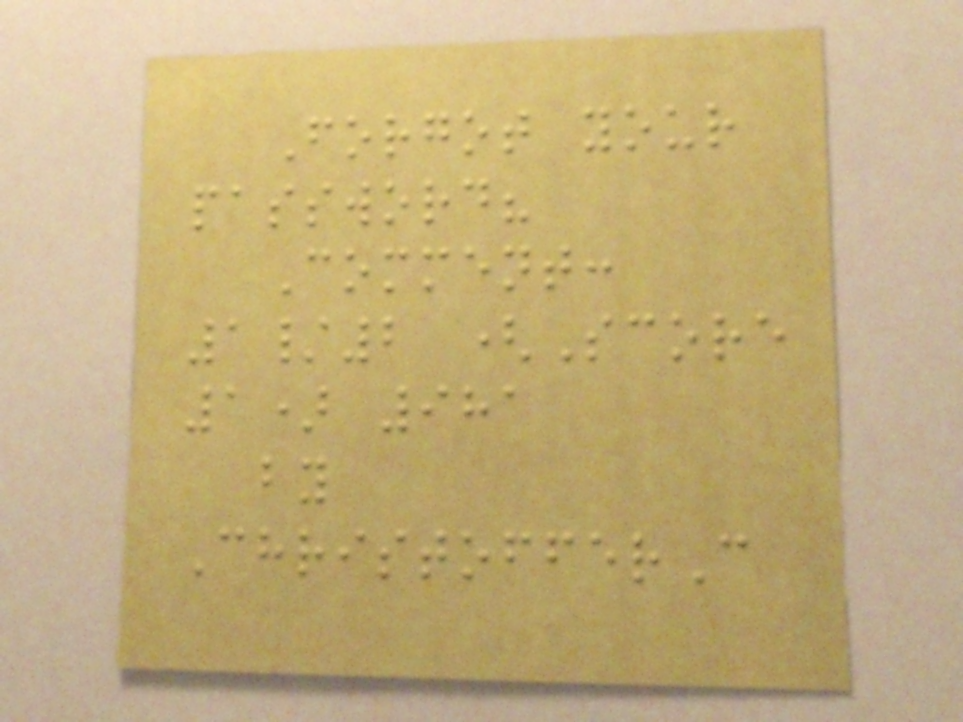Forgot your
password?
Comment:
1/2 (Score
1) 981
by
ChristofferC
